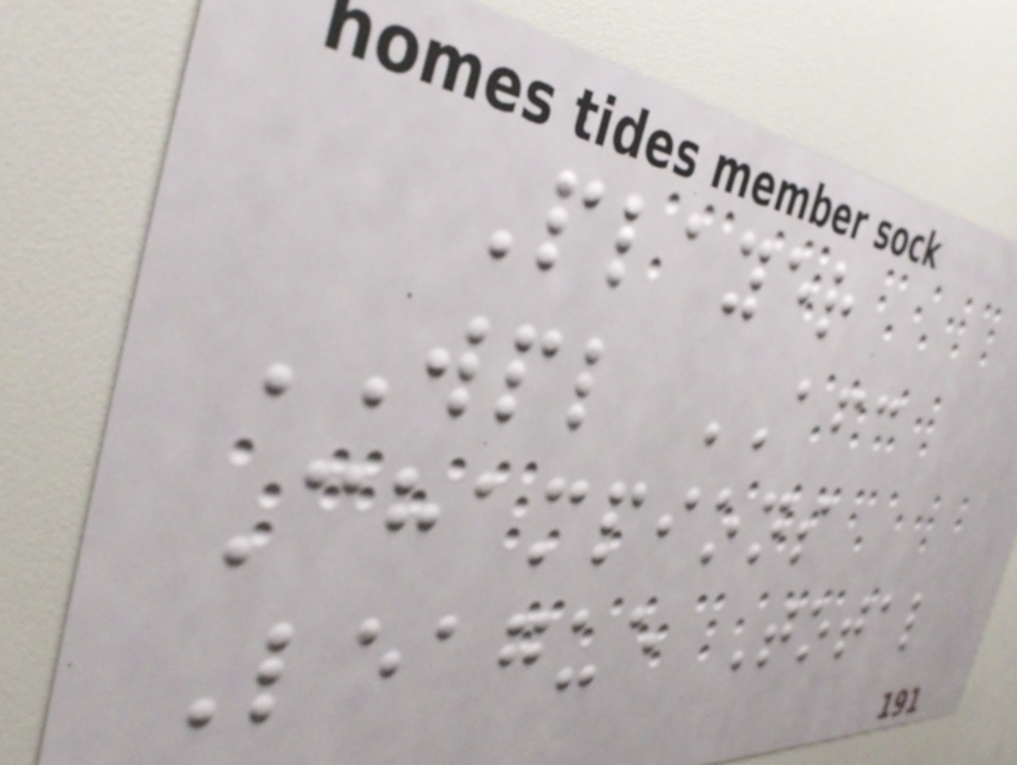Player
WPL AFC
Champions
League Total
